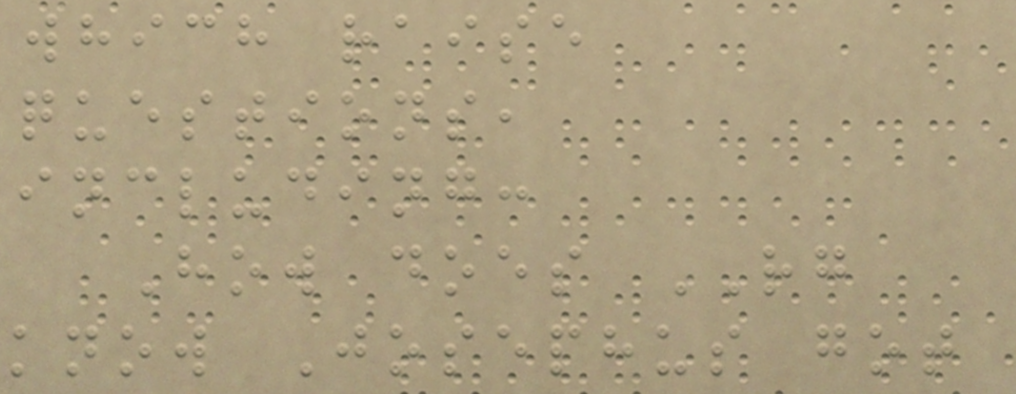which raise
questions,
including:
How does RG
know Josephus got
